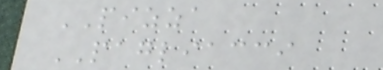PIZZA
PAGLIACCI
